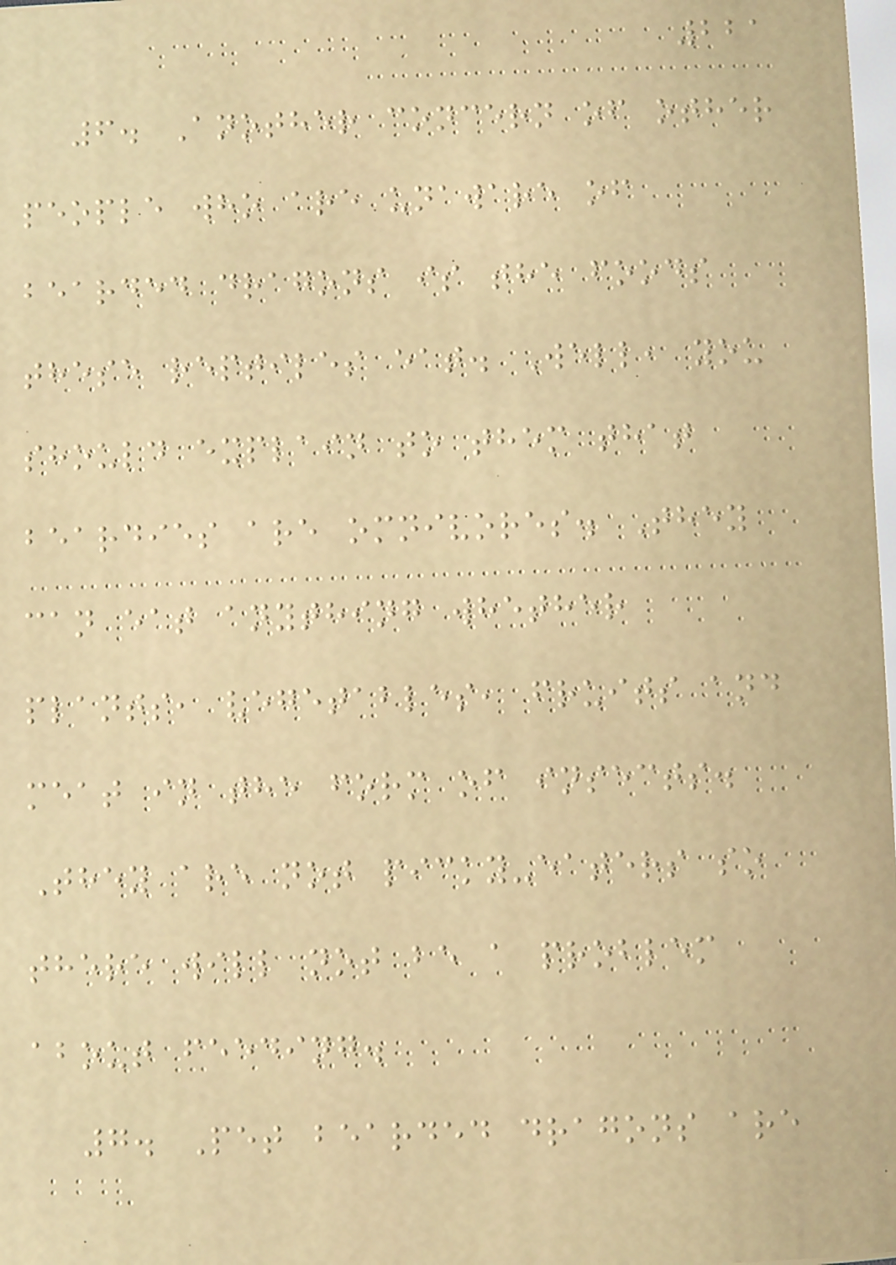221
6. Another concern of other
people who are unaware of
bearded dragons is the foods
these reptiles eat. Well, you
should explain to them that
beardies are omnivores. They
can eat anything whether
plants, vegetables, fruits and
meat in the form of insects.
They are not picky-eaters so
there will not be a problem
about feeding.
7. Pet bearded dragons are
